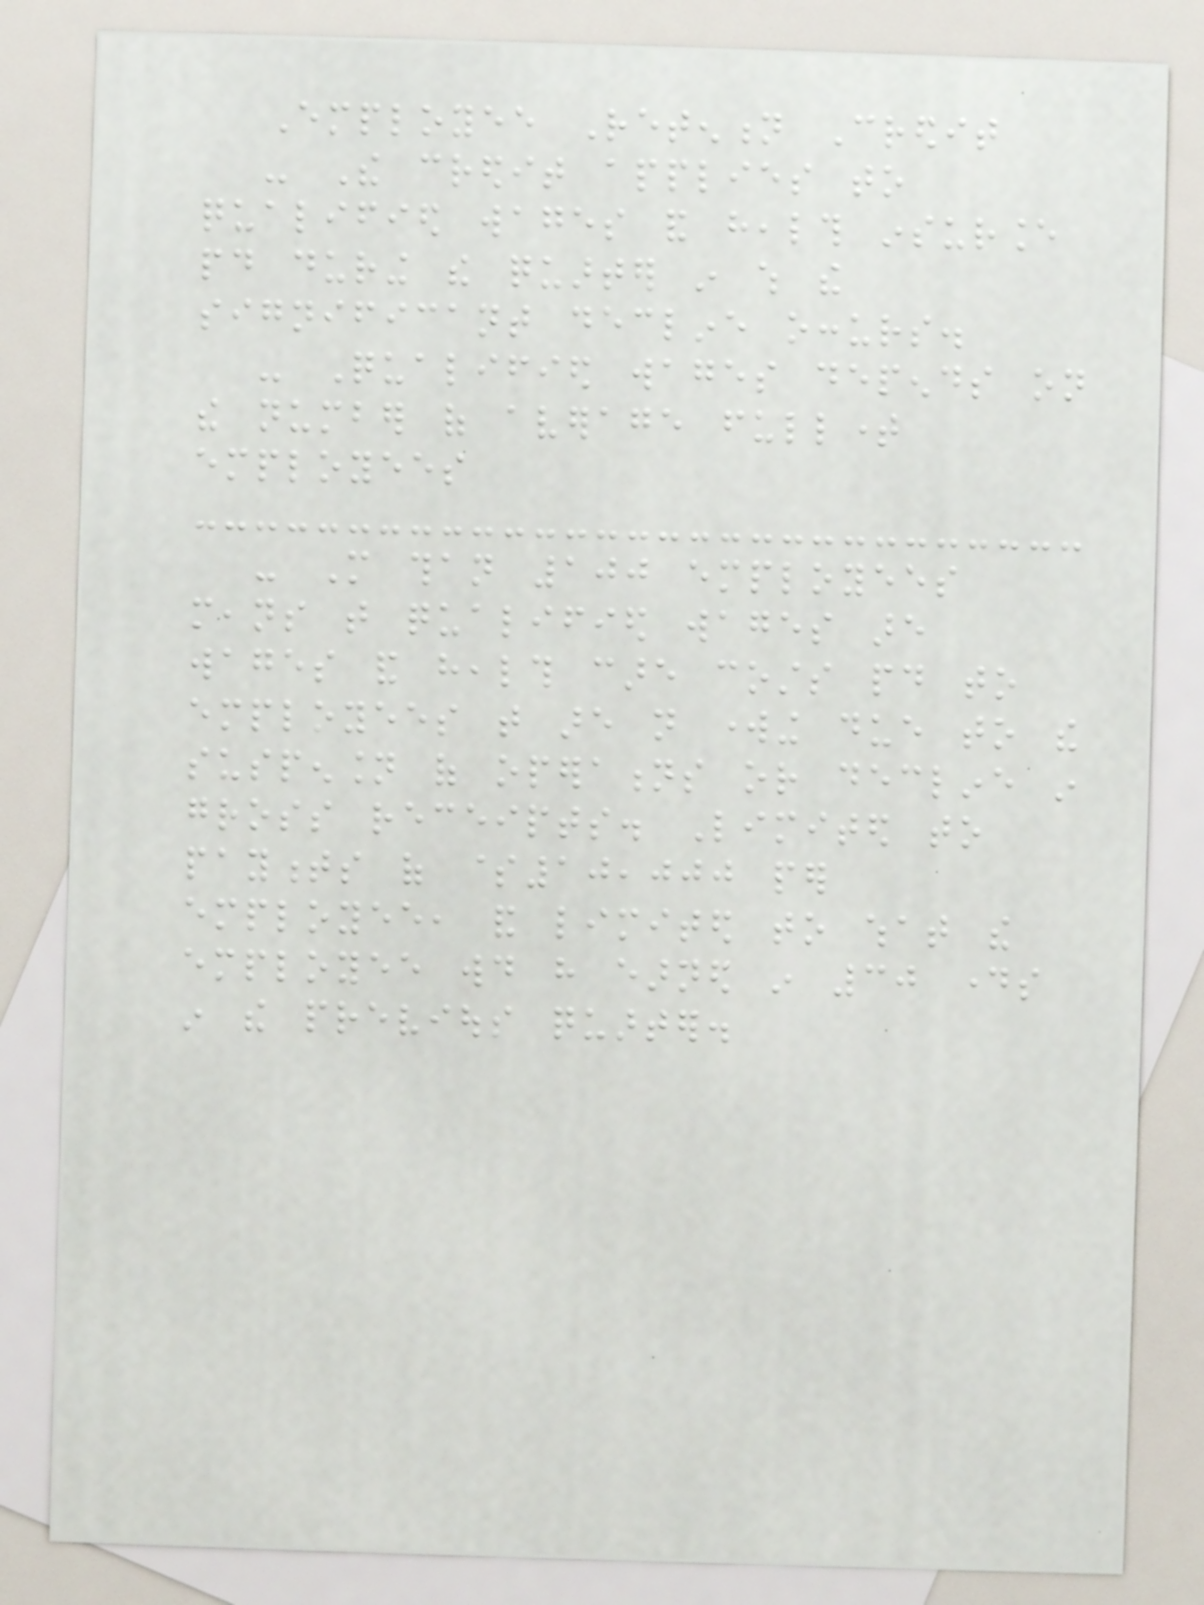Employee Retention Credit
- The credit applies to
qualified wages and health insurance
paid during the quarter in which the
significant decline occurs.
- Qualified wages depends on
the number of average fulltime
employees
- More than 100 employees
means that qualified wages are
wages and health care costs paid to
employees that are not working due to the
suspension of operations or decline in
gross receipts. Limited to
payments of $10,000 per
employee, and limited to what the
employee would have earned in 30 days
in the previous quarter.
